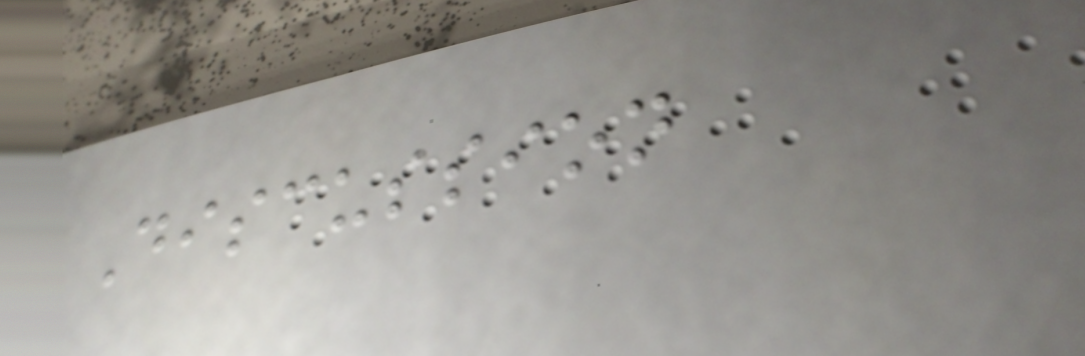Discussion
